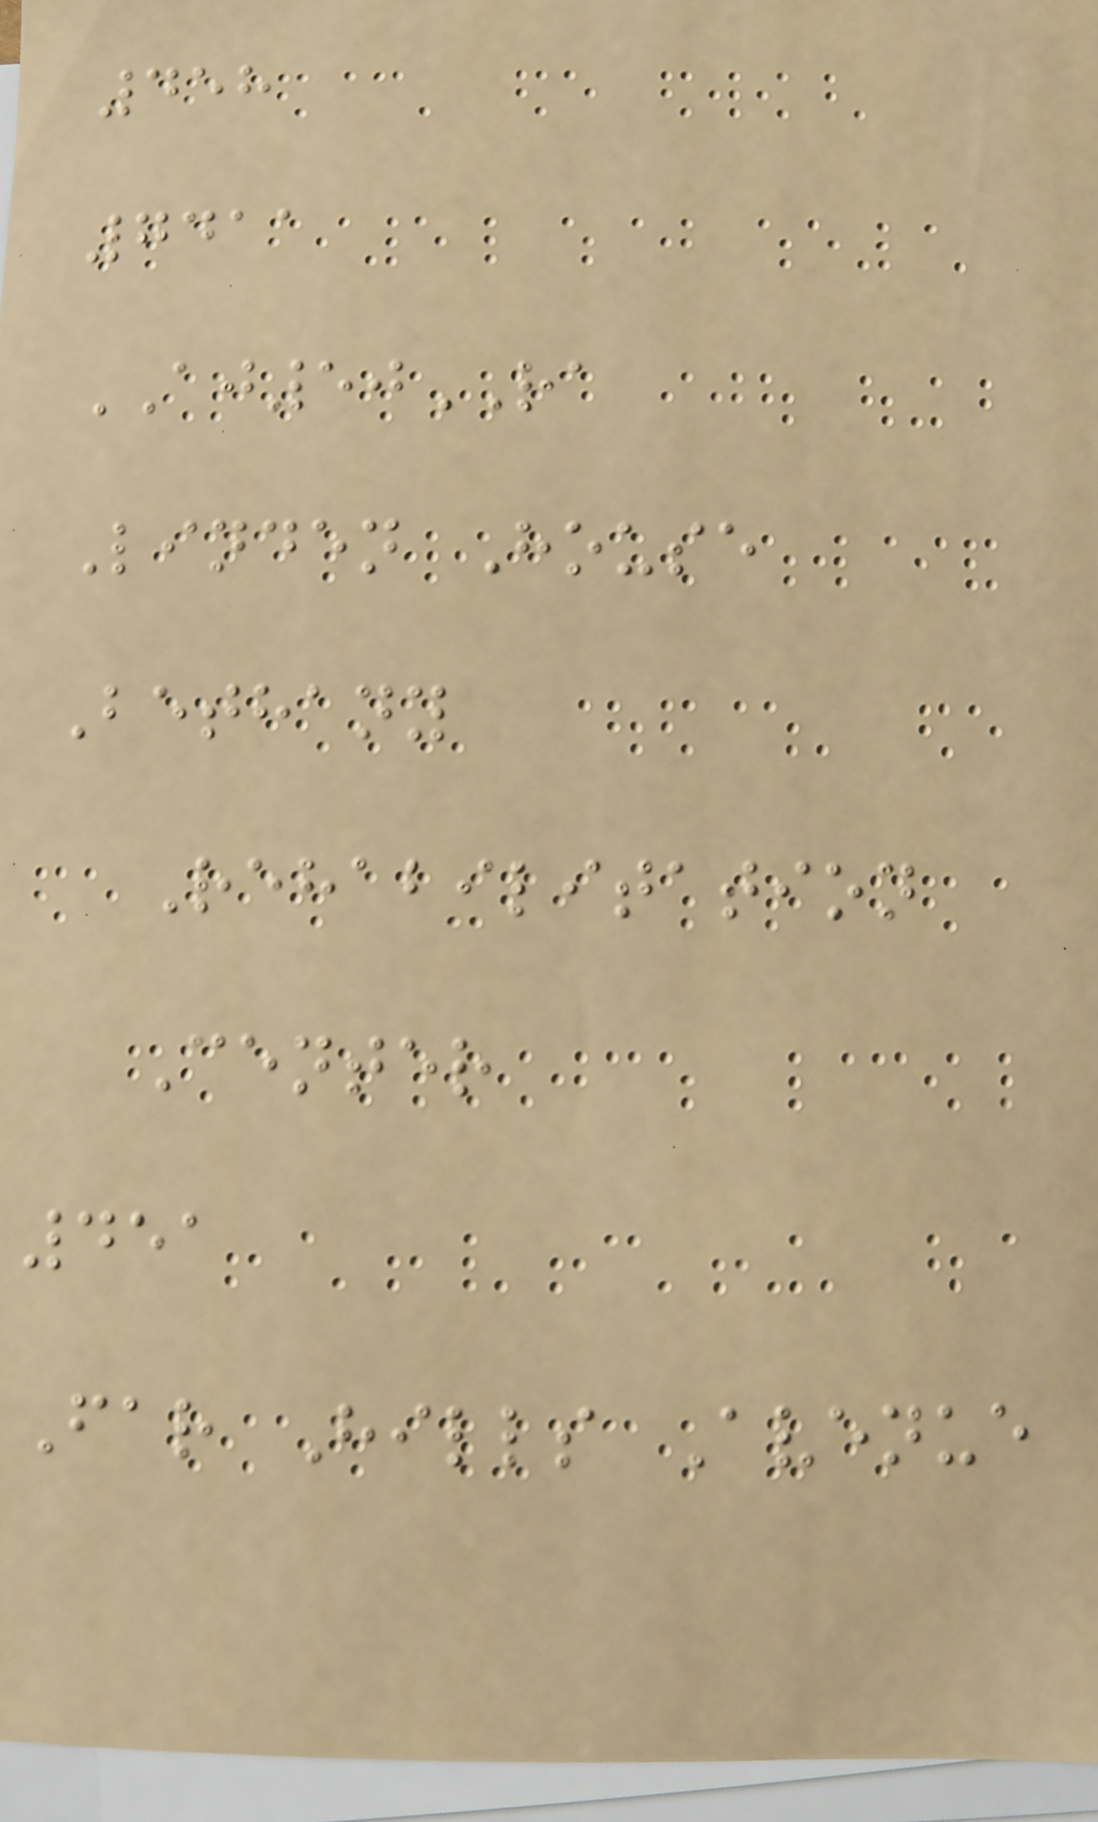458
7411
AJ50RA
Linden House
Bethany
Rehabilitation
Center
451
Far Hills Avenue
